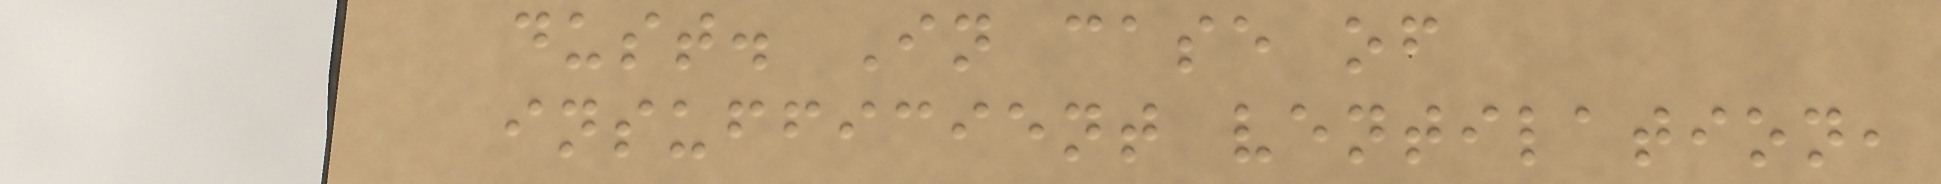dust. In case of
insufficient ventilation,
